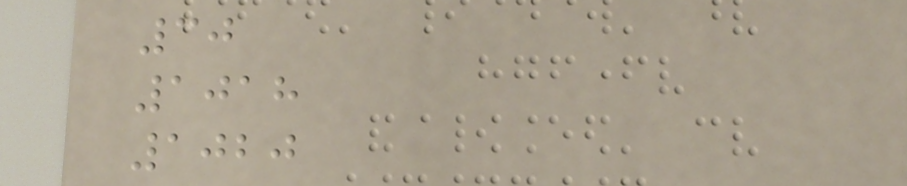30
1018
1020
